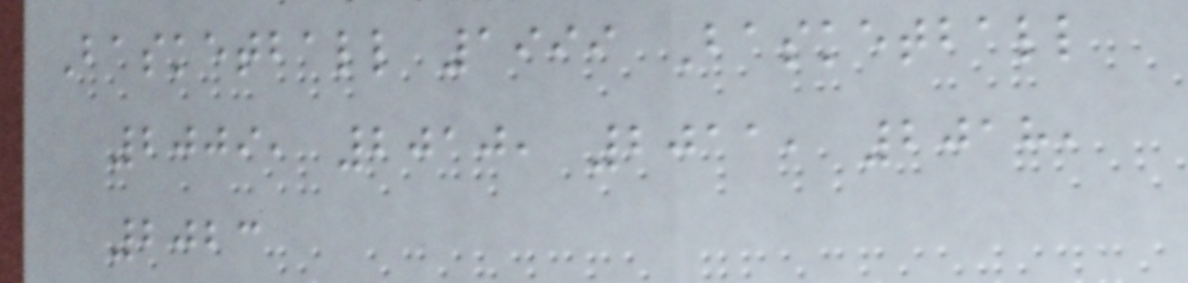Basketball 1999 Basketball
2009, 2010, 2011, 2018,
2023
